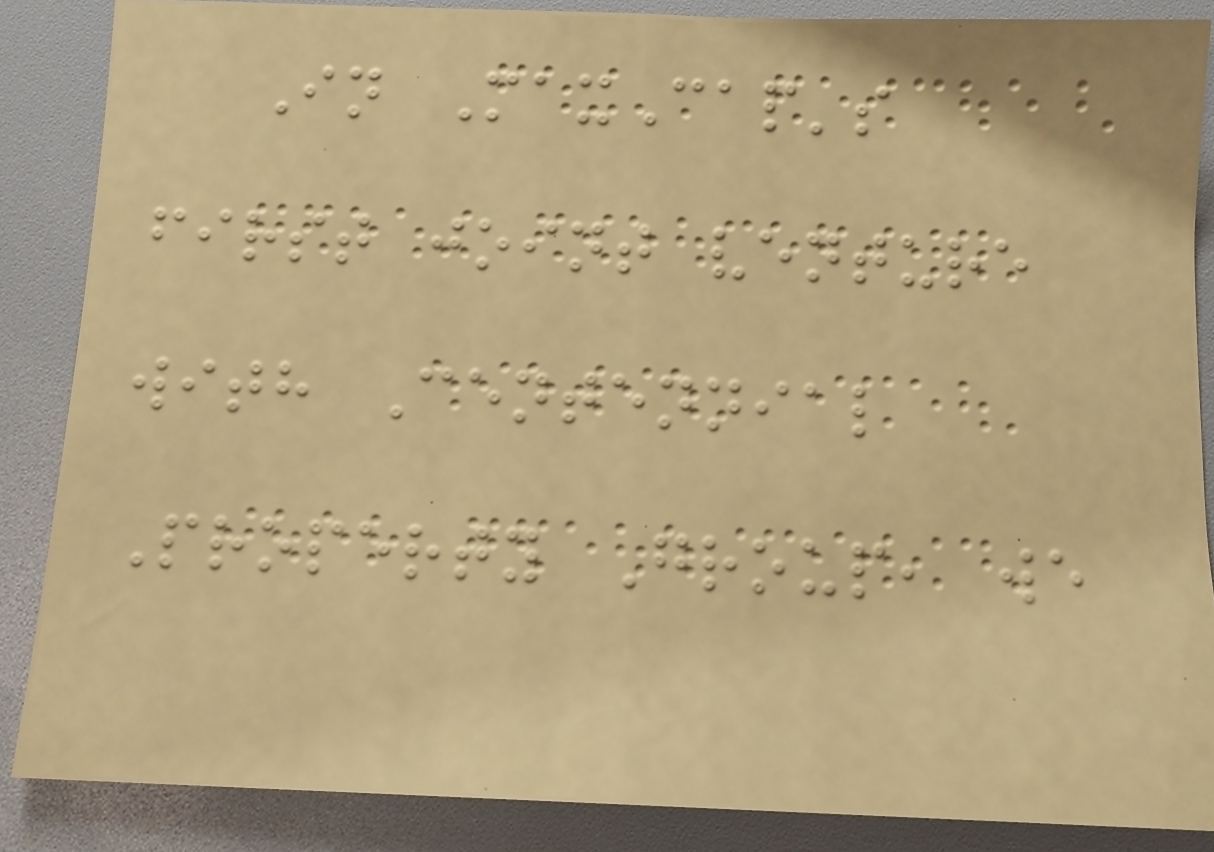In MaxCap's
first joint venture
with Centennial
Property Group, we
